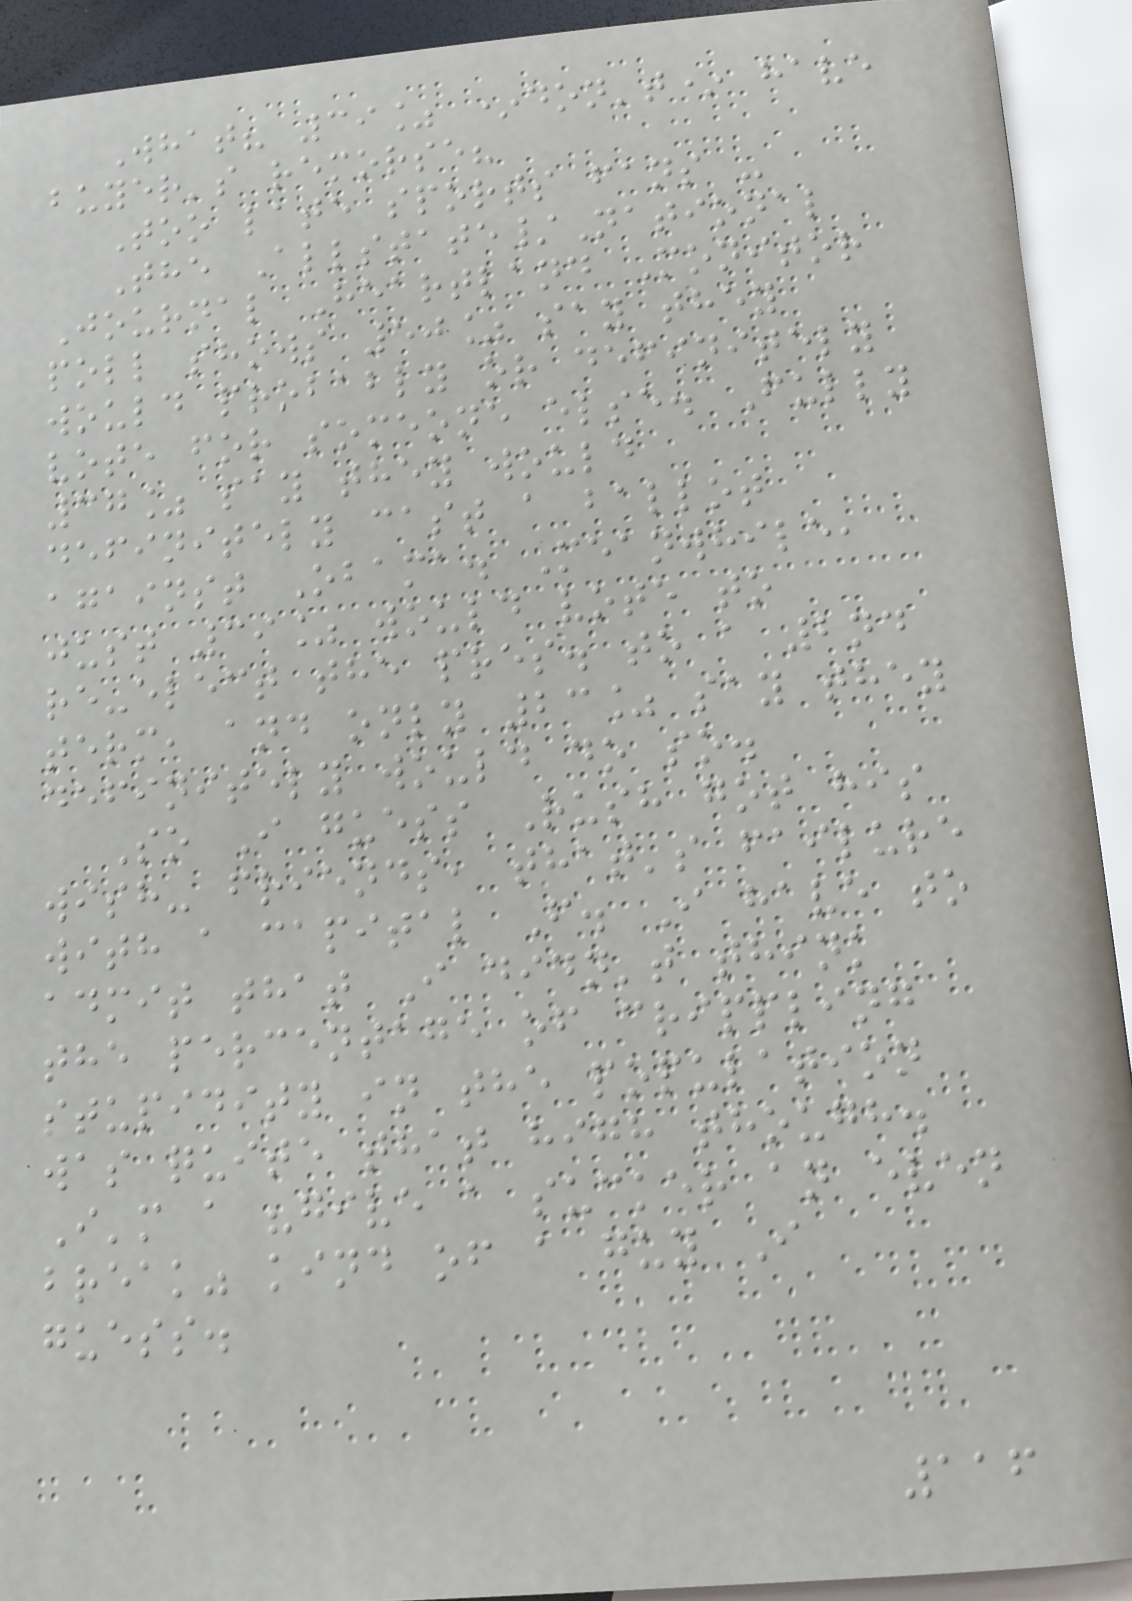What? 39% *don't* have
buyer's remorse?
Too late sports fans -
The Allstate/National
Journal Heartland Monitor
poll shows 50% say they
would probably or definitely
vote for someone else. Fully
37% say they would
definitely cast a ballot
against Obama. Meanwhile,
just 39% would vote to
re-elect the pres. to a 2nd
term, and only 23% say they
definitely would do so.
So I guess Rush got his
wish- friends, that's failure
with a capital F. I have to
admit that I didn't think
the percentage of crippling
stupidity in the population
was quite that high though.
I'm a "give a sucker an even
break" kind of a guy I
guess.
116
